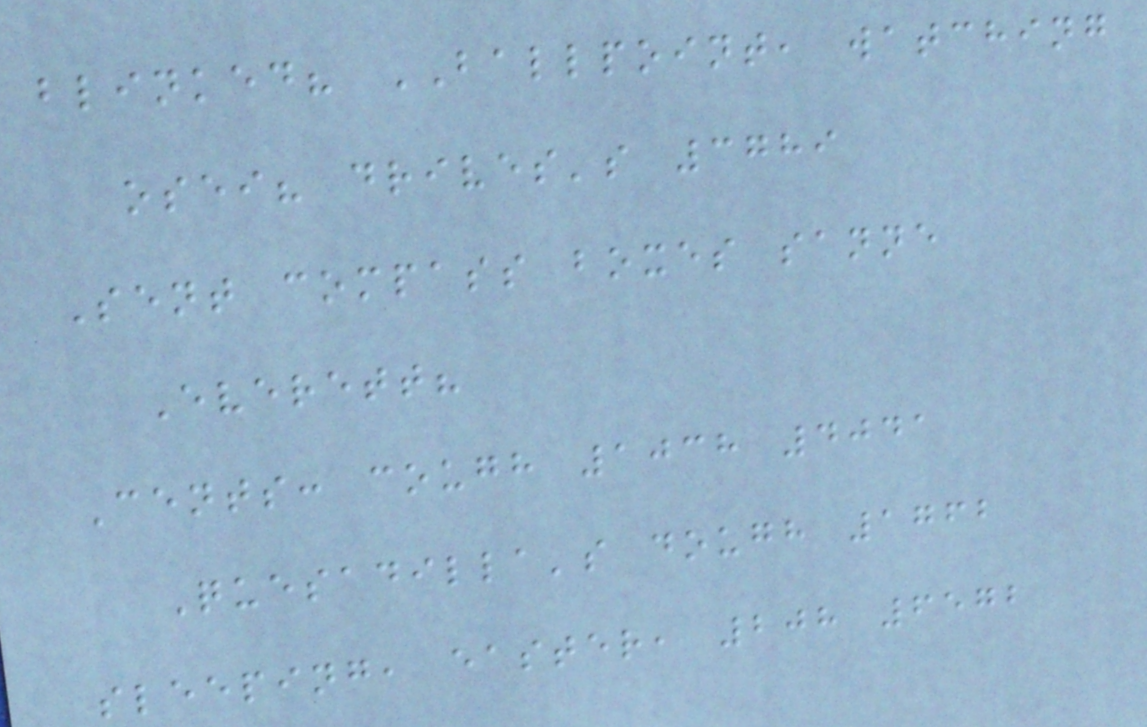blinked? BALLPOINT, watching
osei? drives's 3789
Sent compass boxes sanne
Everett?
Cents: cough 1038 4041
Quesadilla's dough 1762
sleeping, easter, 208 6572
